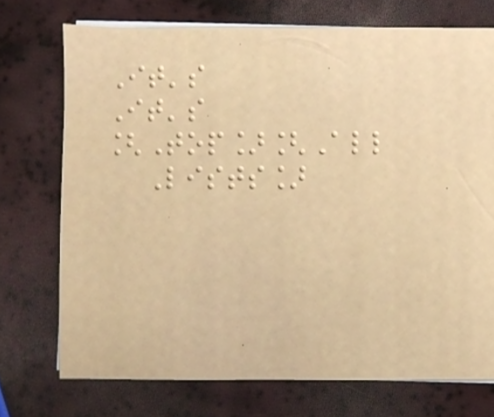It's
It's
[Top][All
Lists]
